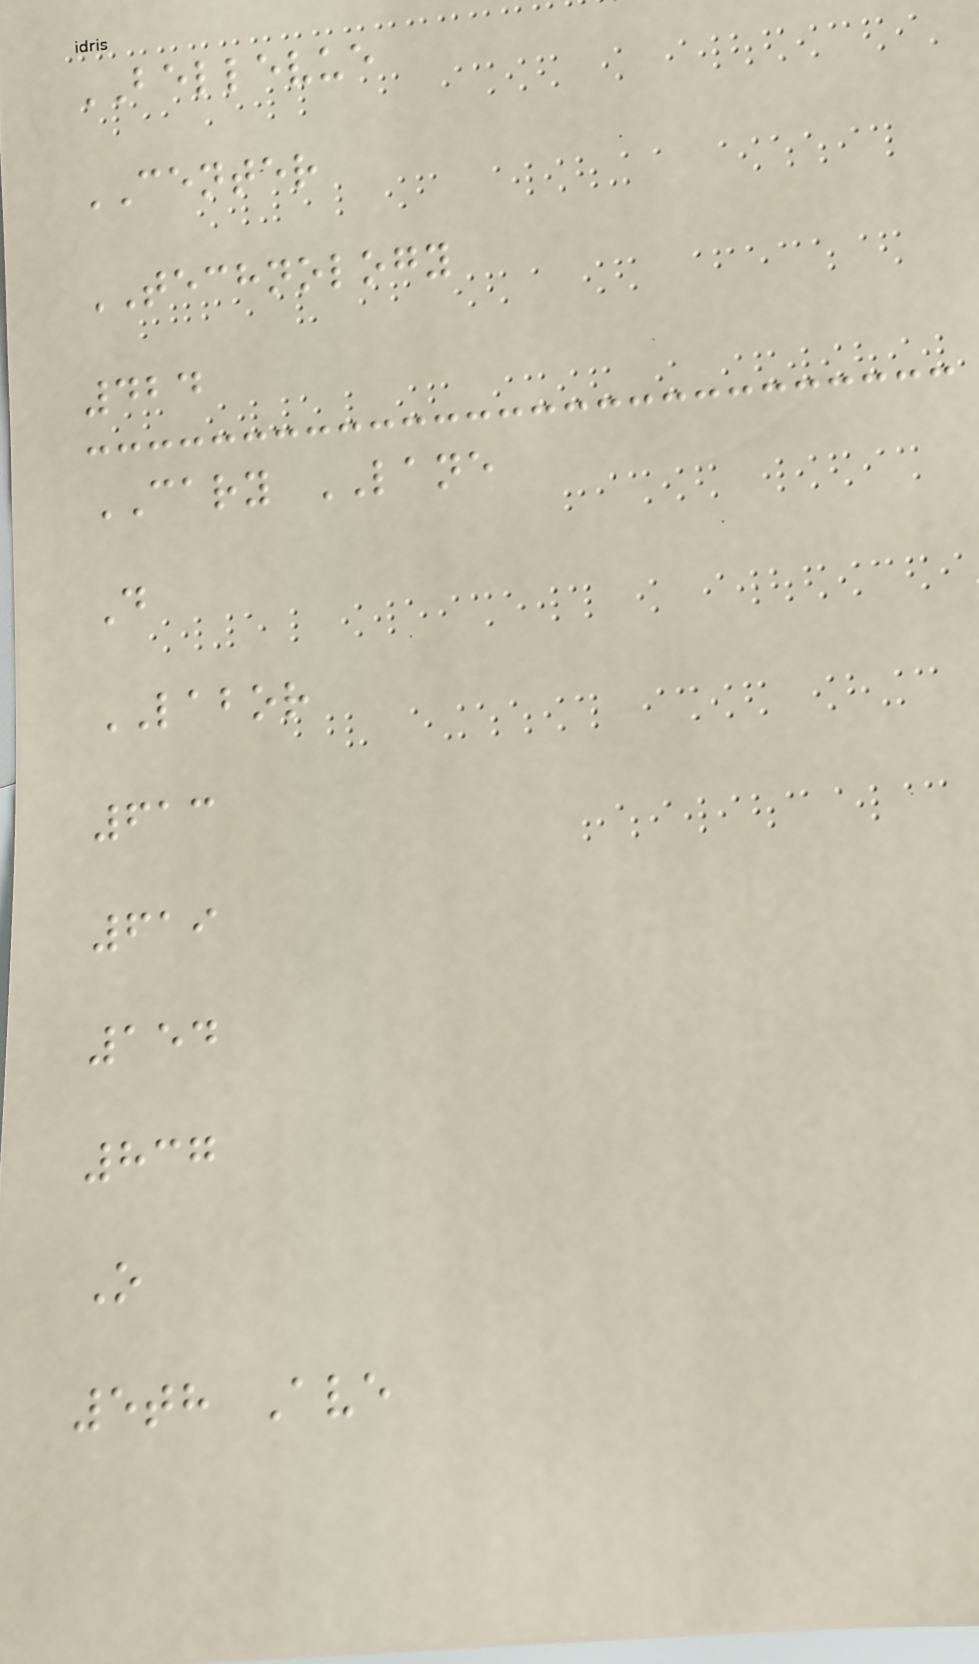BELLEVUE
CENTER
TECHNOLOGY
424
CARY LANE
D
LABOR
613
619
154
837
O
5th Ave
